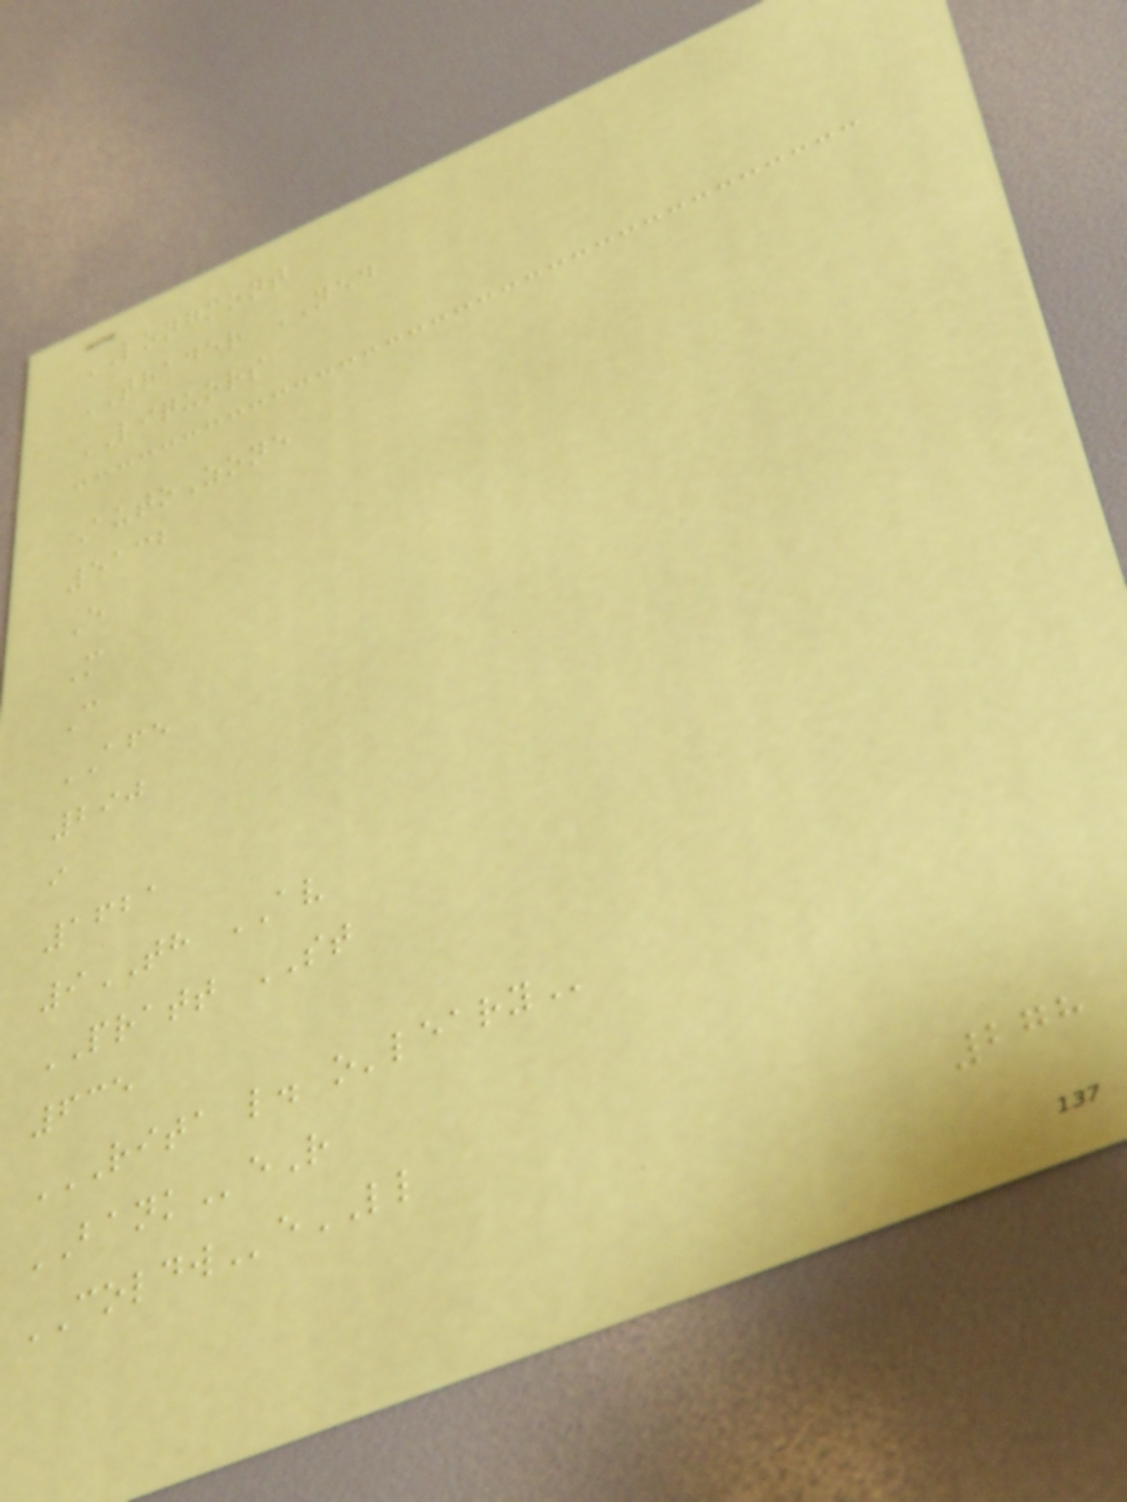LONGMONT
TRADER NED
LIQUORS
AutoZone
5132
E
M
C
AFE
290
i
1621
9TH AV
PRATT ST
635
RITA L. O'LEARY
BANKeR
COLDWeLL
278
